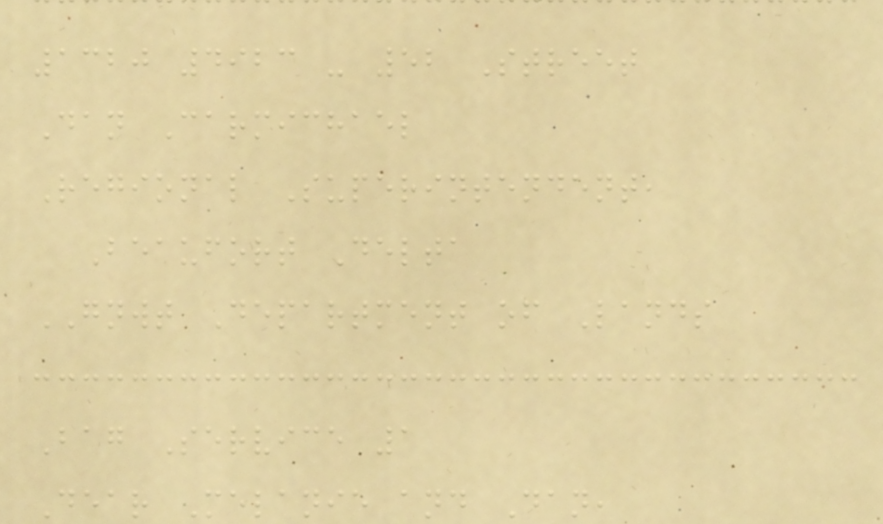1320 4923 - 52 Street
Dan Carmichael
Regional Superintendent,
Beaufort Delta
GNWT Department of Lands
Bag Service 1
Dear Melanie and Dan,
